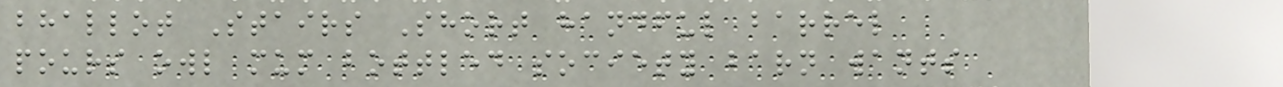bhallot Stairs Short handful barrel
pours owl mum bottled society barn wants
